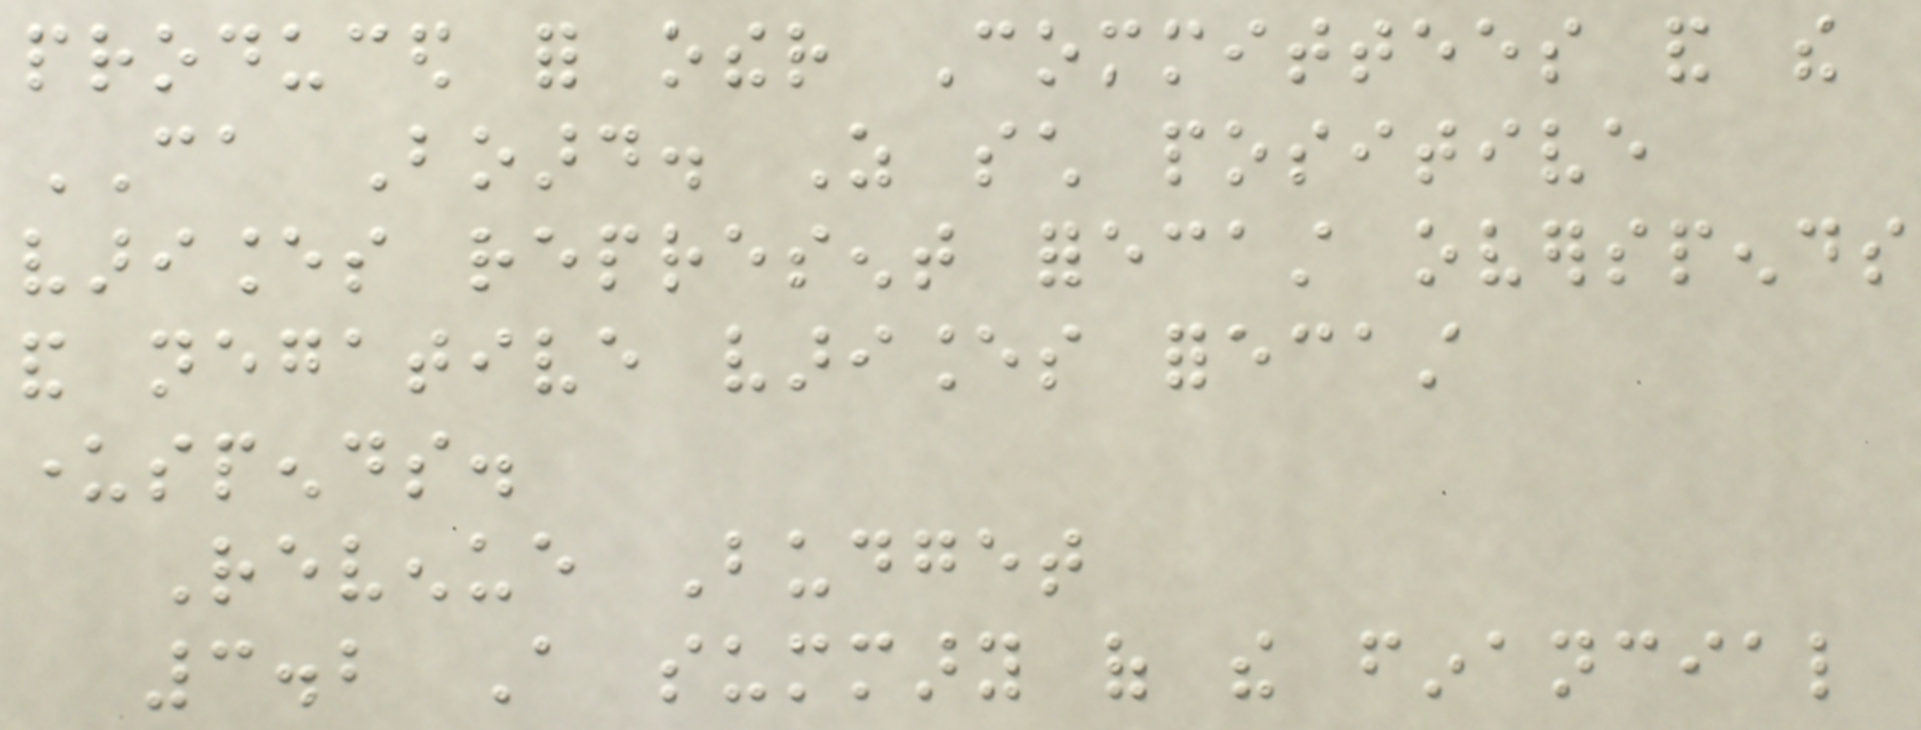produced for other Committees and the
CA Board. As such positive
variances represent forecast overspends
and negative variances forecast
underspends.
Revenue Budget
3.2 A summary of the financial
